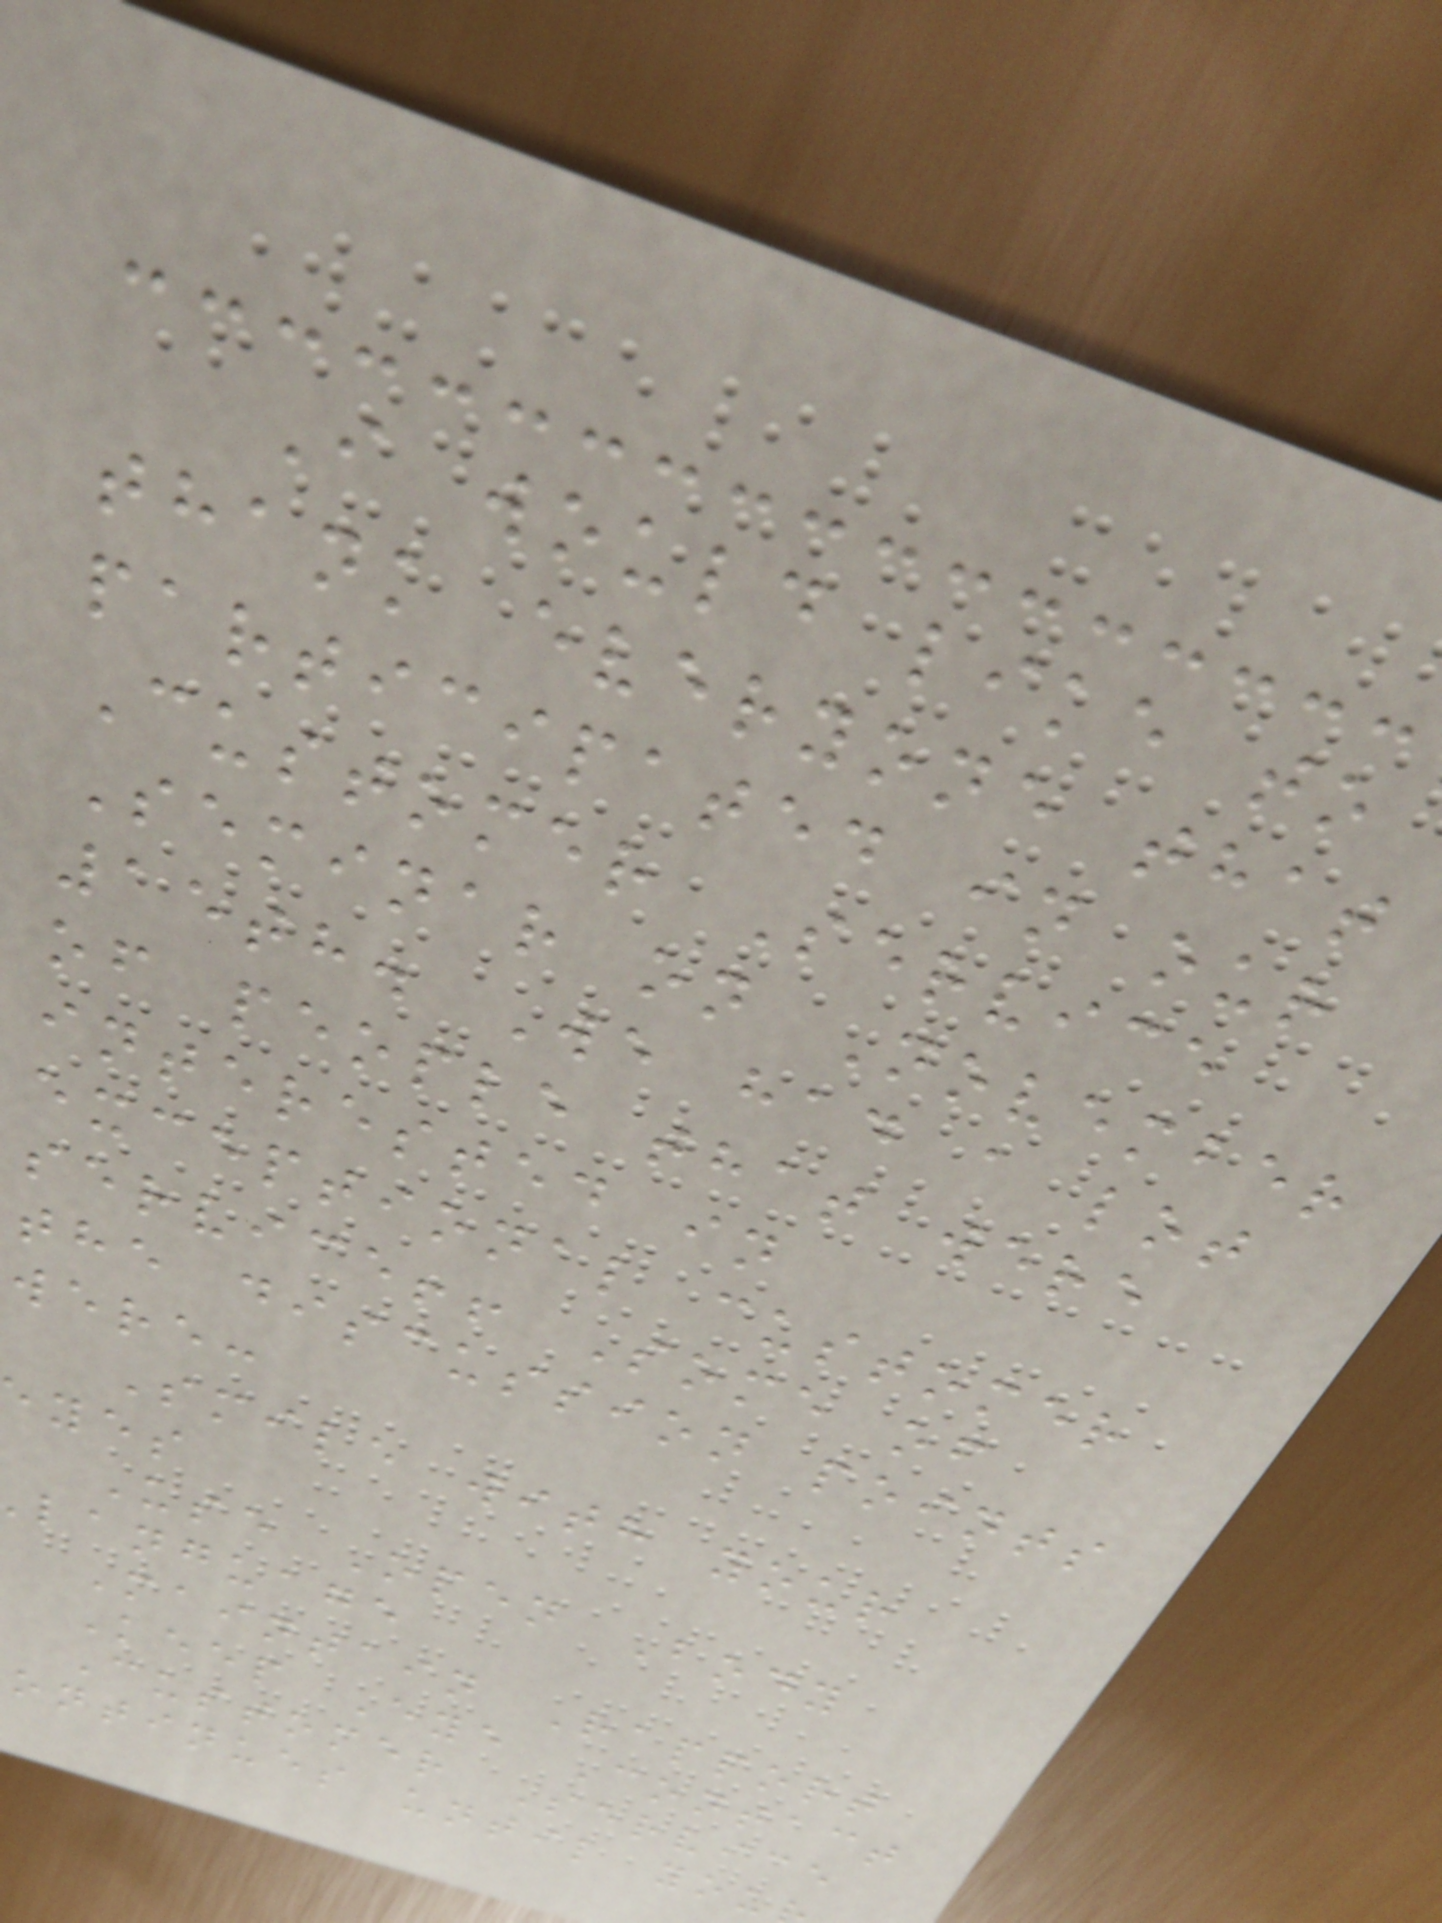I would like to
thank everyone that
participated in our
Customer Service
Seminar on November
15th. We had a lot
of people that were
interested in
exceptional customer
service!! Some of
the discussion points
were:
Smile with your
Use Open Body
language
Maintain Rapport
Keep Eye Contact
Customer Service
ontinues until you
